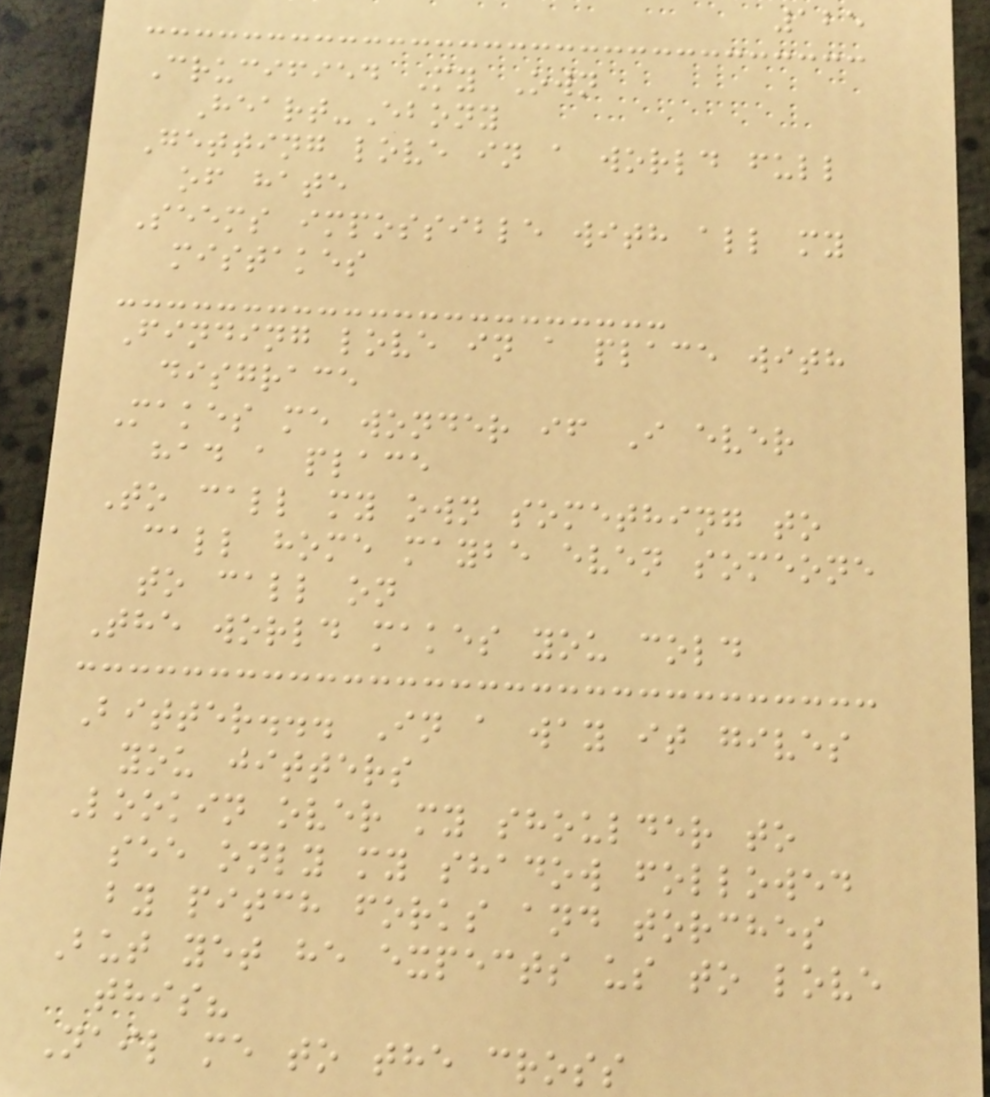125
Crucified My Own
Heart-Ebony
Getting love in a world full
of hate
Seems impossible with all my
mistakes
Finding love in a place with
disgrace
Makes me wonder if I ever
had a place
To call my own something to
call home maybe even someone
to call on
The world makes you cold
Bitter... In a way it gives
you jitters
Lookin over my shoulder to
see only my shadow followed
by pitch forks and torches
But yet he expects us to love
this?
Nail me to the cross
